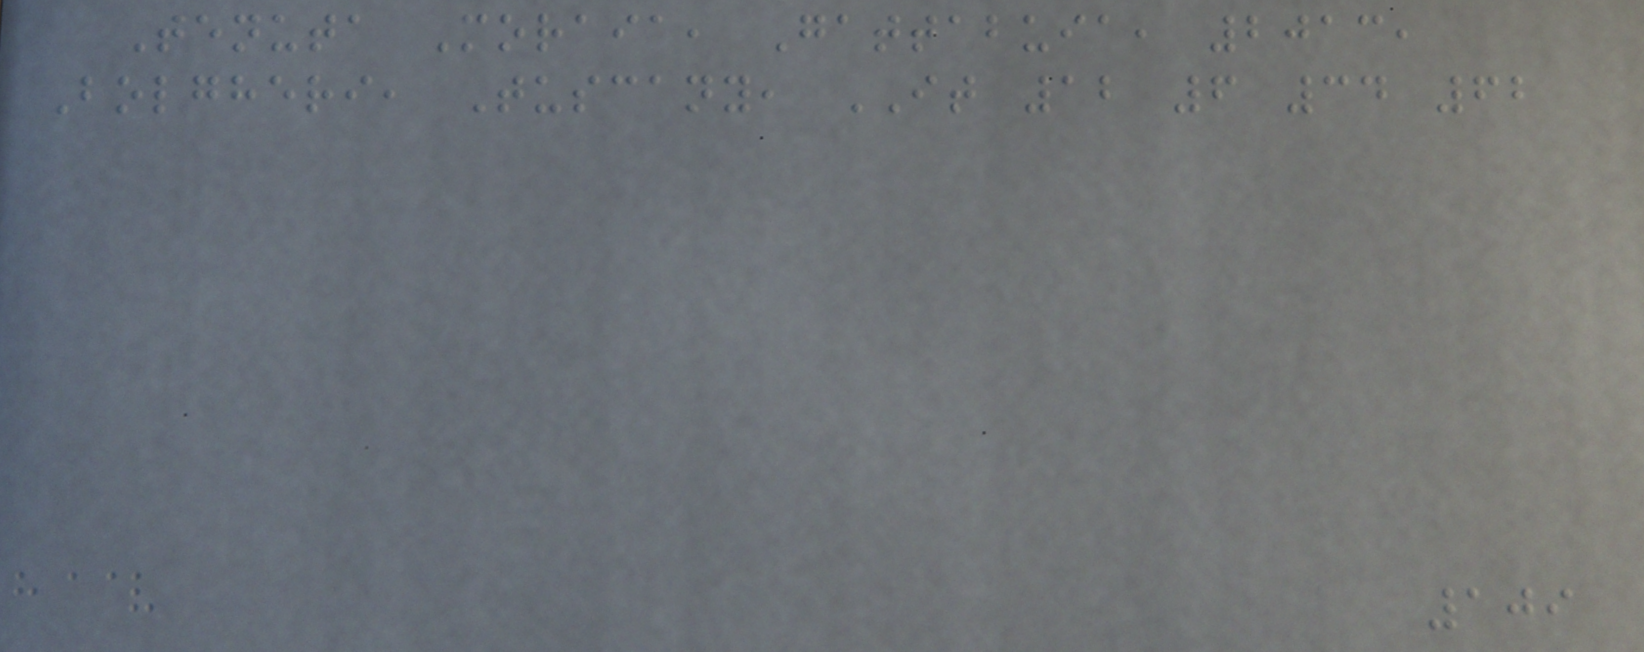Tenuta Moraia, Gattabuia, 2013,
Bolgheri, Tuscany, IT 12 6 34 62
109
